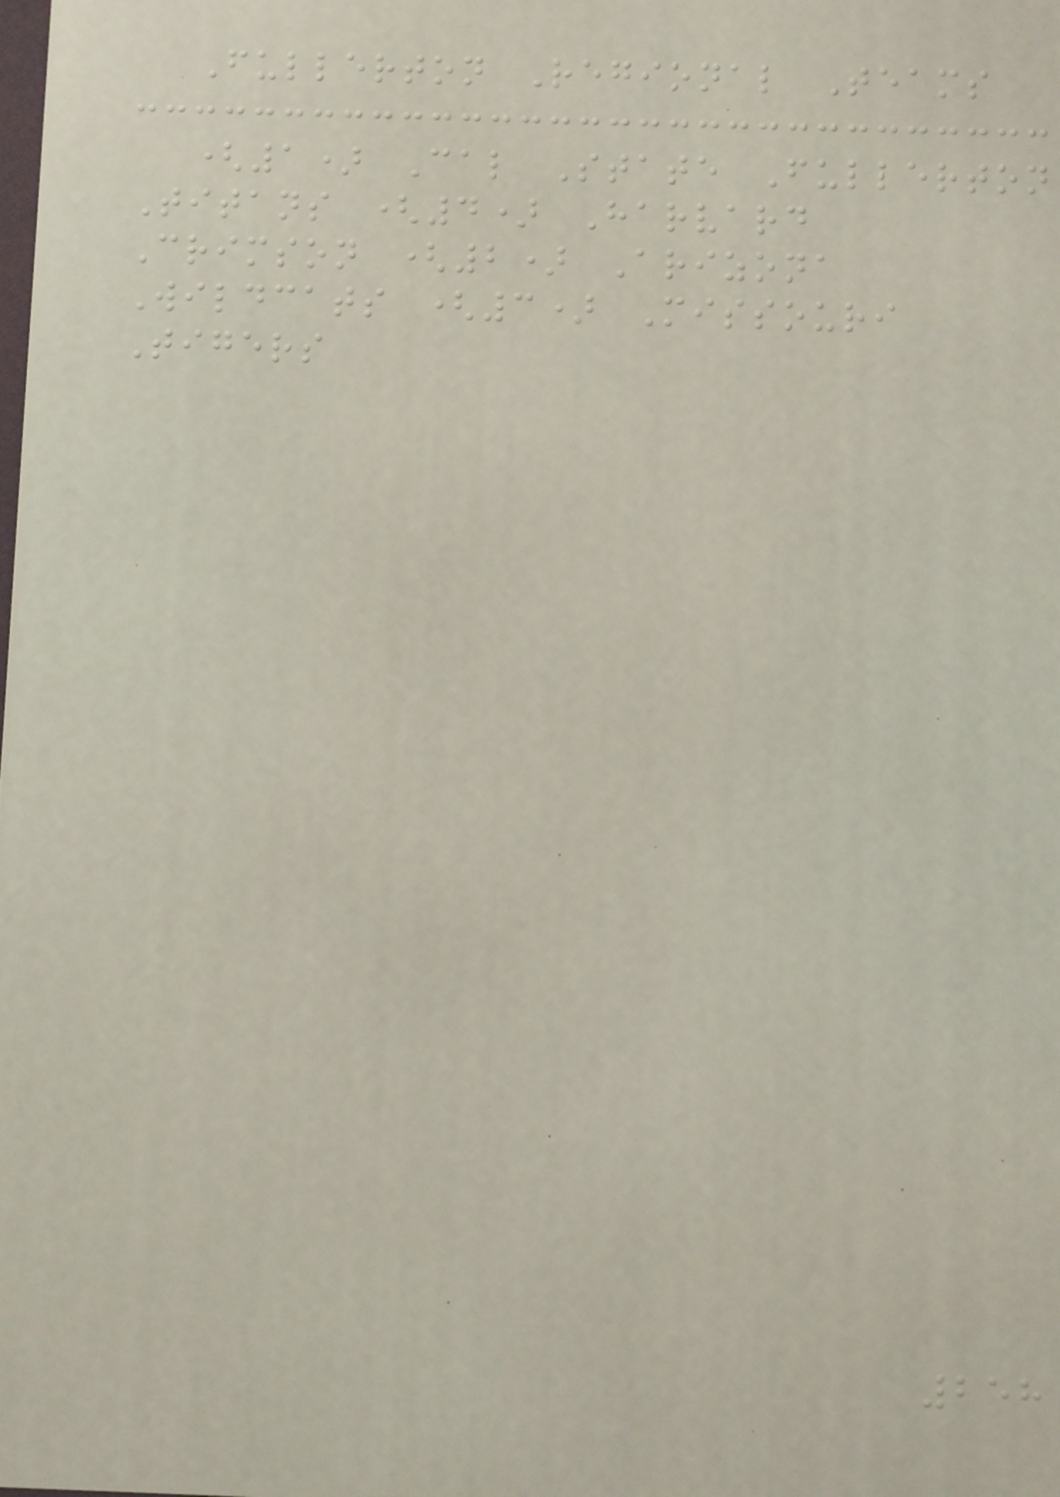Fullerton Regional Teams
(1) Cal State Fullerton
Titans (4) Harvard
Crimson (2) Arizona
Wildcats (3) Missouri
Tigers
258
